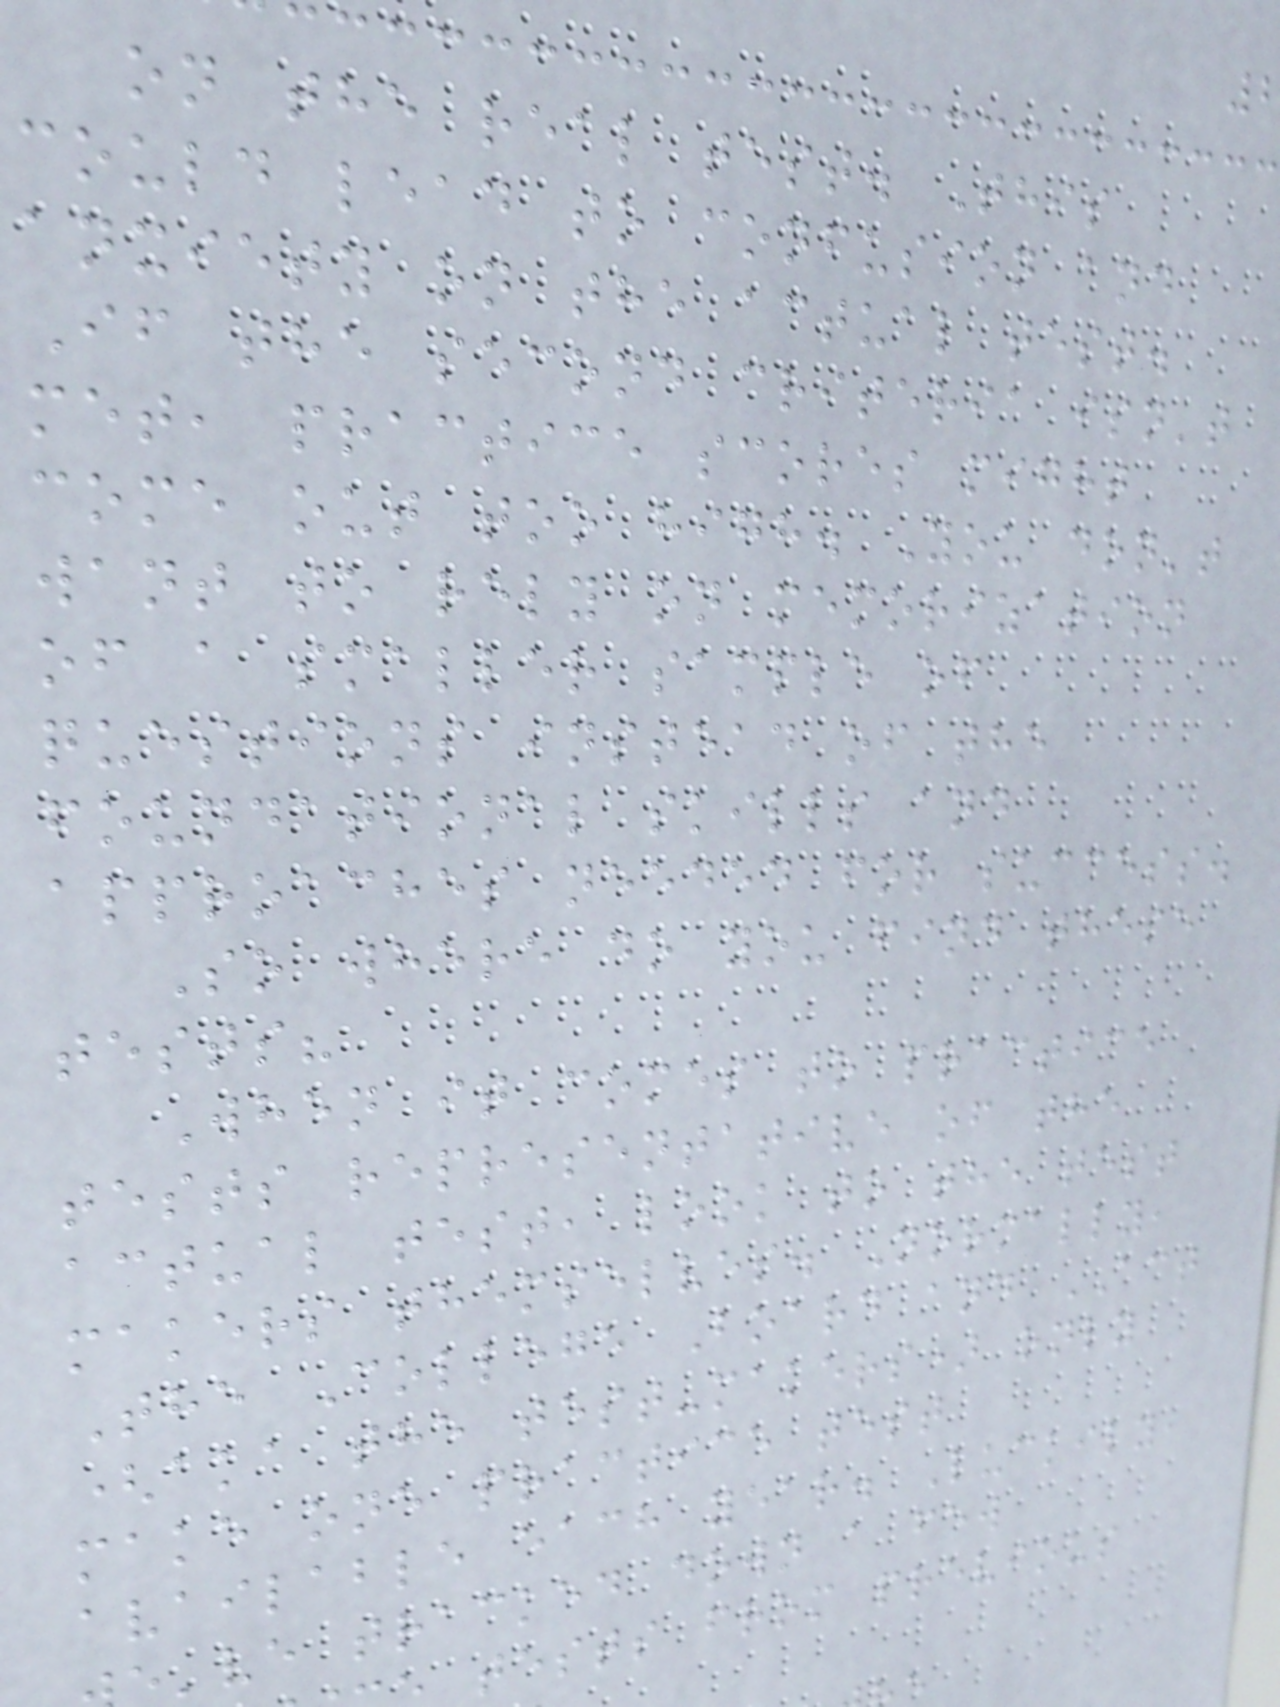on the real test. This
could lead to confusion and
anxiety on the actual test.
If the second criteria isn't
met, practice scores might
come out too high. You don't
want to rely on memorization
of a smaller sample of
questions instead of the
foundational skills and
approaches needed for success.
So where do you find these
tests?
When it comes to practice
tests representative of the
actual test, look to the test
makers themselves. Normally,
The College Board and ACT
(aka the test-makers) only
make one practice test
available each year. Luckily,
've tracked down a few
tests from previous
